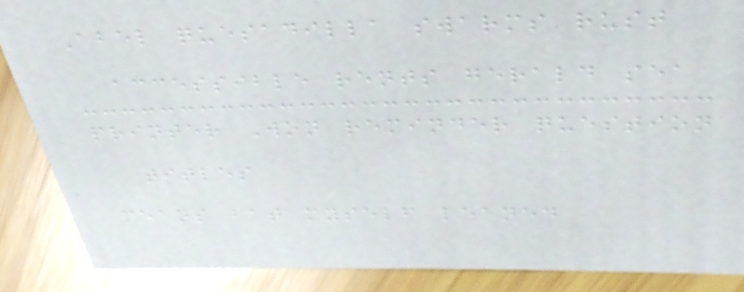Abel quesadilla swarms rust
accessible rents gerald sea
printer Won reminder question
titles
means bat myself leaned
